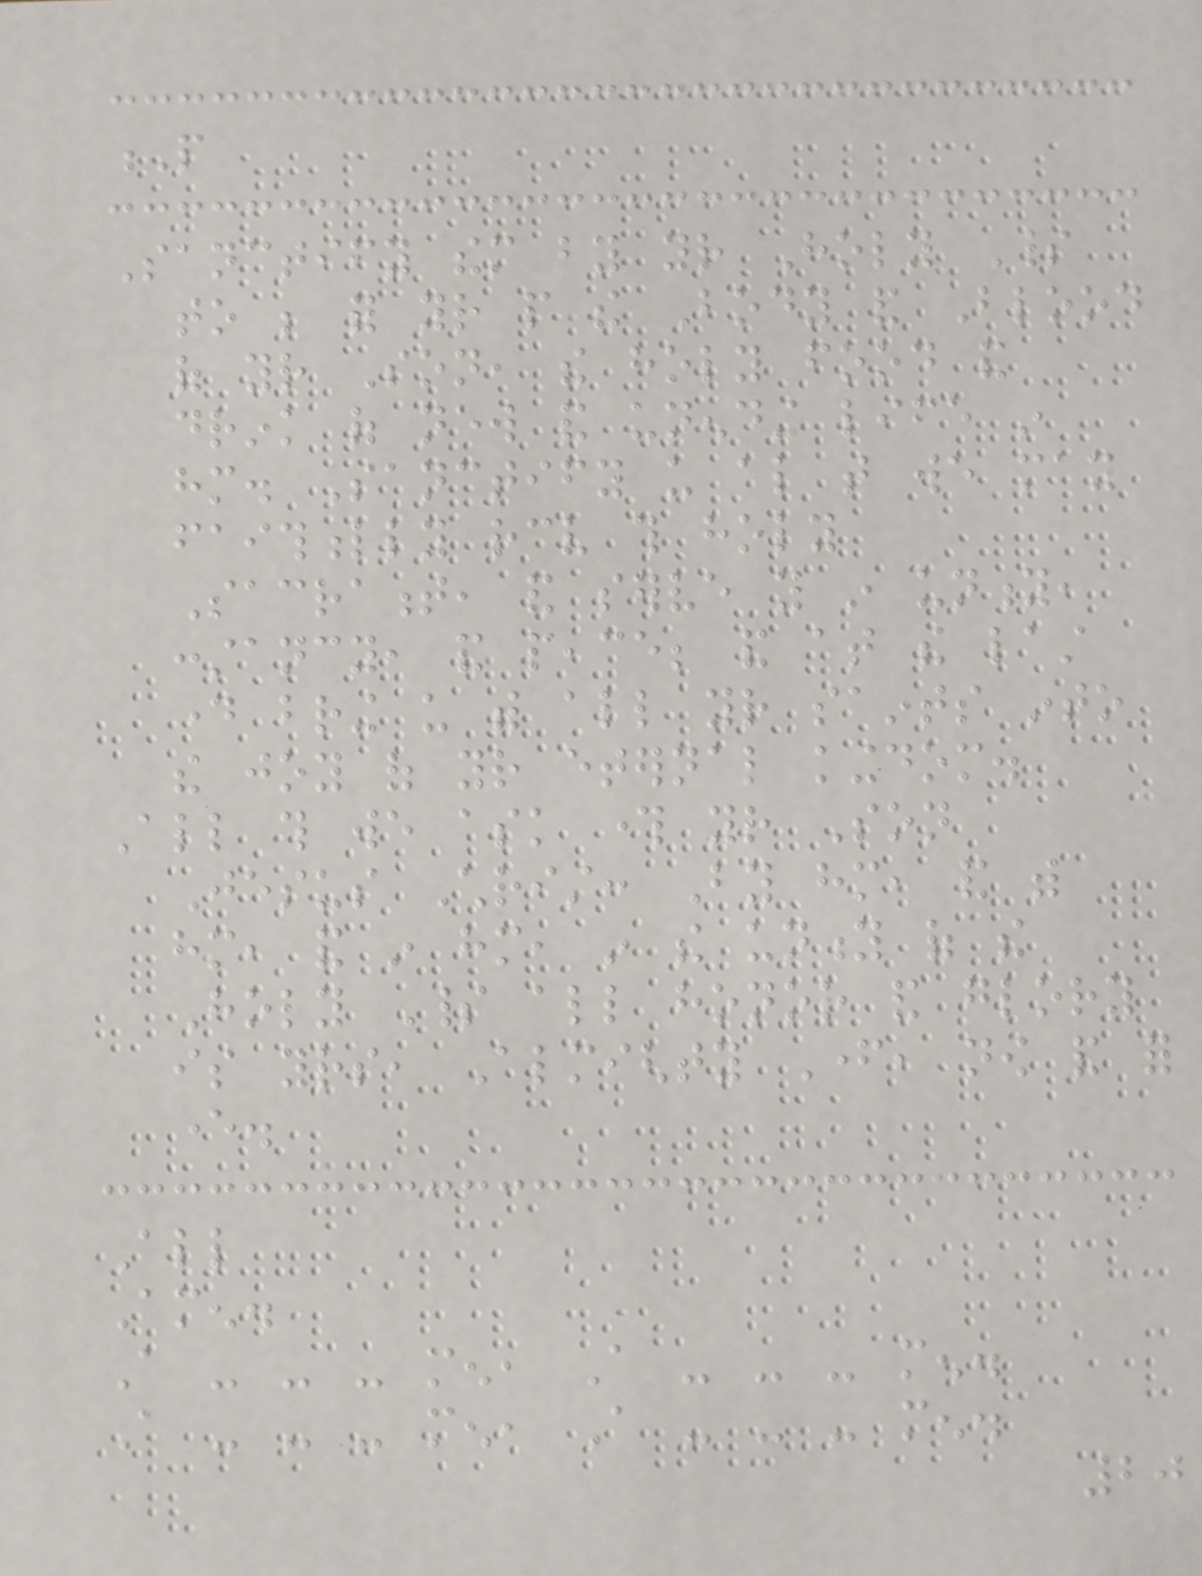P
Sanctify them by your Holy Spirit
to be for your people the Body and Blood
of your Son, the holy food and
drink of new and unending life in
him. Sanctify us also that we may
faithfully receive this holy
Sacrament, and serve you in unity,
constancy, and peace; and at the last
day bring us with all your saints into
the joy of your eternal kingdom.
All this we ask through your Son
Jesus Christ: By him, and with
him, and in him, in the unity of the
Holy Spirit all honor and glory
is yours, Almighty Father, now and for
ever.
All
Amen.
A - - - men, A - - - men.
A - - - men, A - - - men.
20
